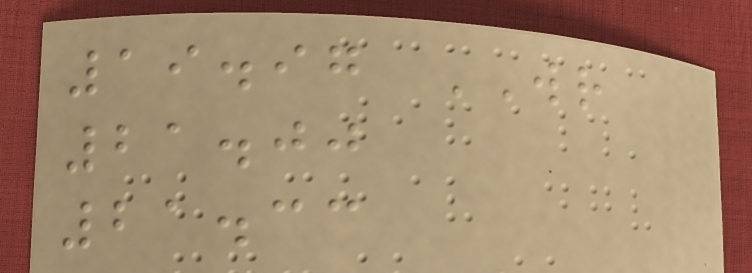19.97 WR
21.00
21.33
